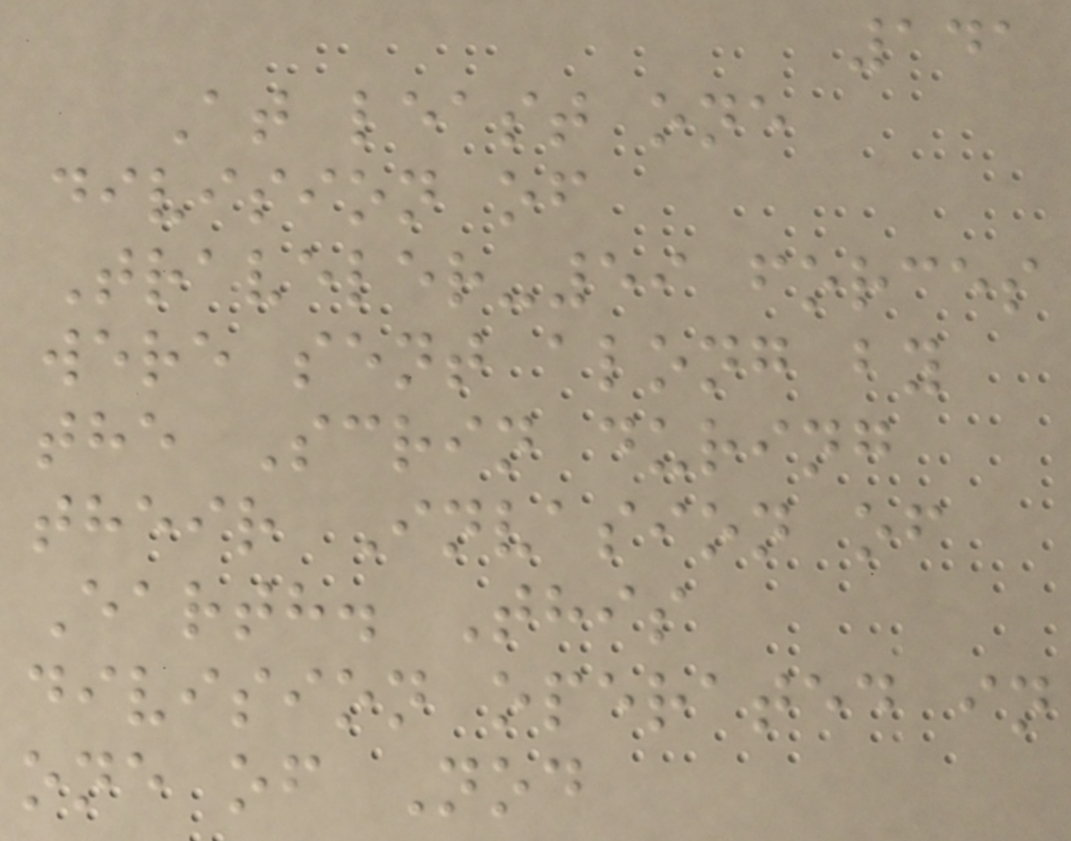141
At least one
division of
Traveler-59 forces
were sent along by
the Scrin during
their Invasion of
Earth. This
division operated in
one of Nod
